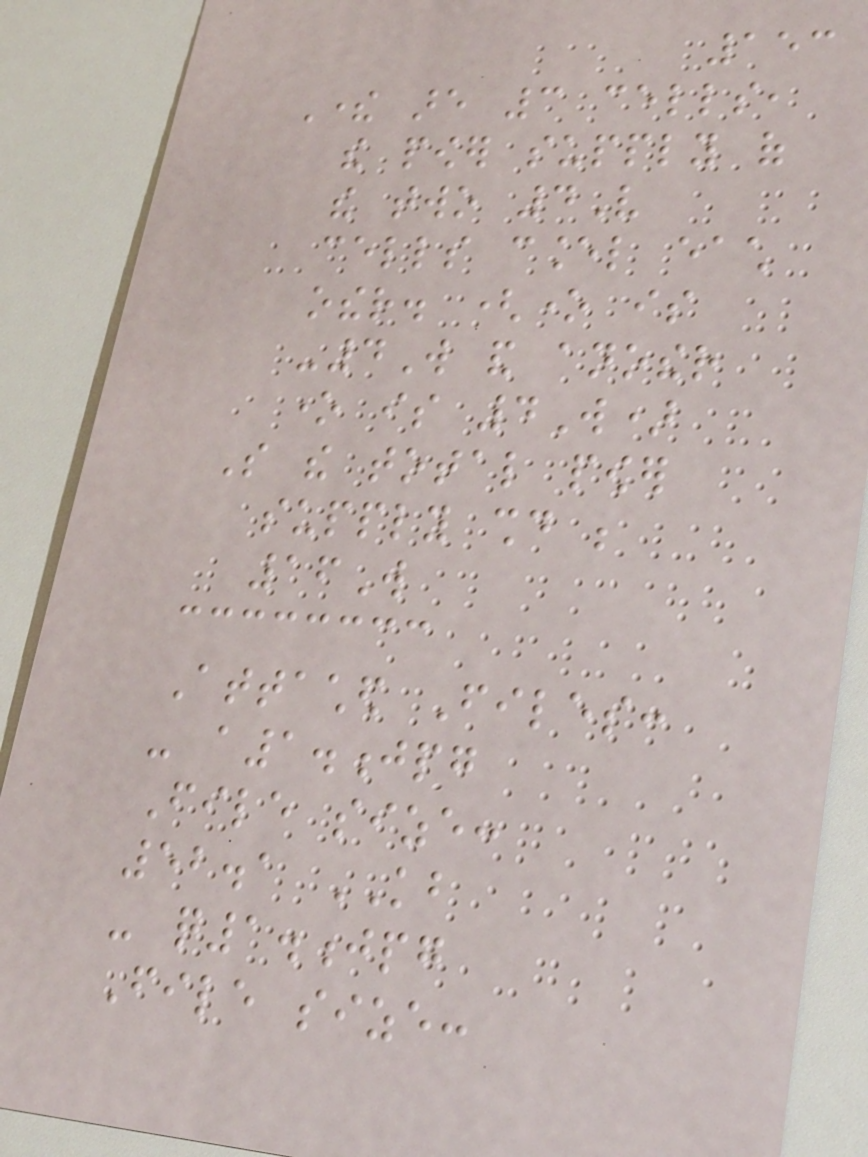153
There are 3 cells,
the power supply of
the two 4V
cells cancel each
other. (one is
-4W and another
one is 4W)
So the total power
supply should be
16W
Attached Files:
- a1.jpg
File size:
52.1 KB
- q1.jpg
File size:
